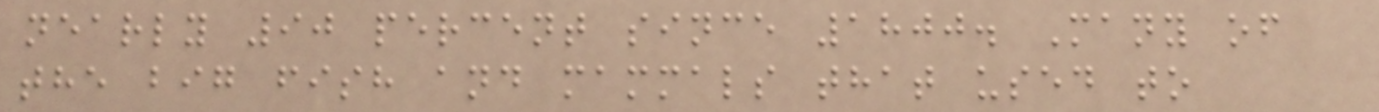nearly 90 percent since 1800. Many of
the big fish and mammals that used to
